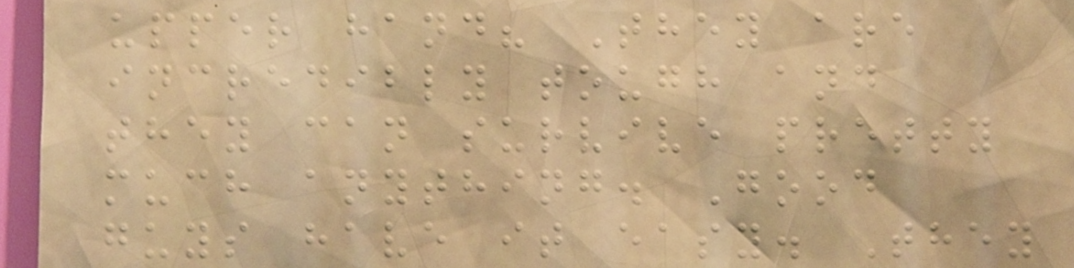upper hand? They are
incredibly tough and
they can survive pretty
much anything. Good
guys have it easy. They
